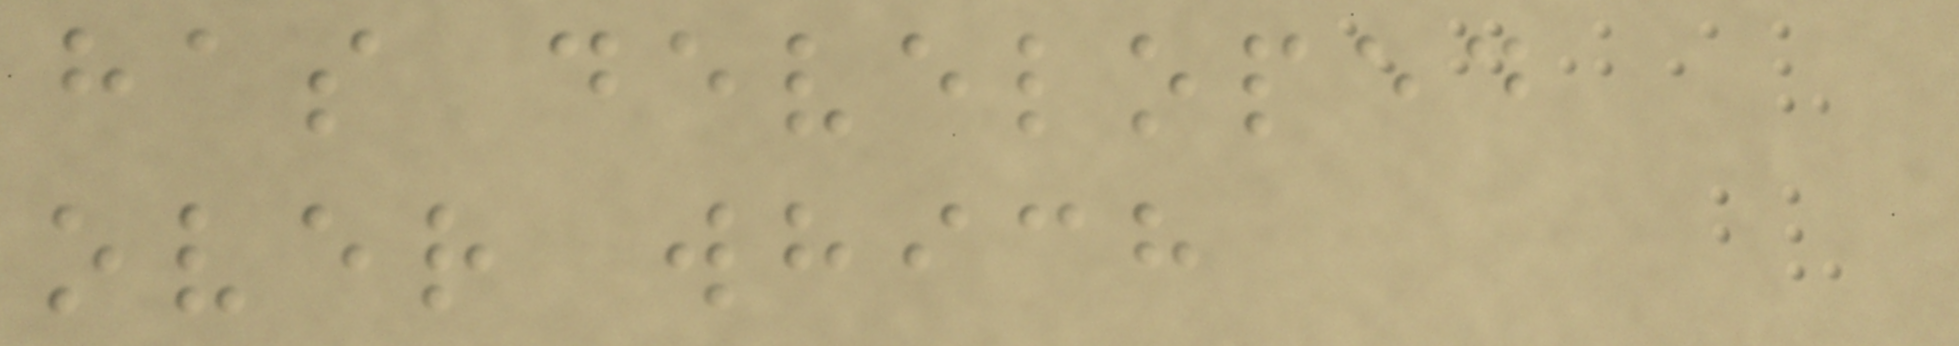has developed
over which
